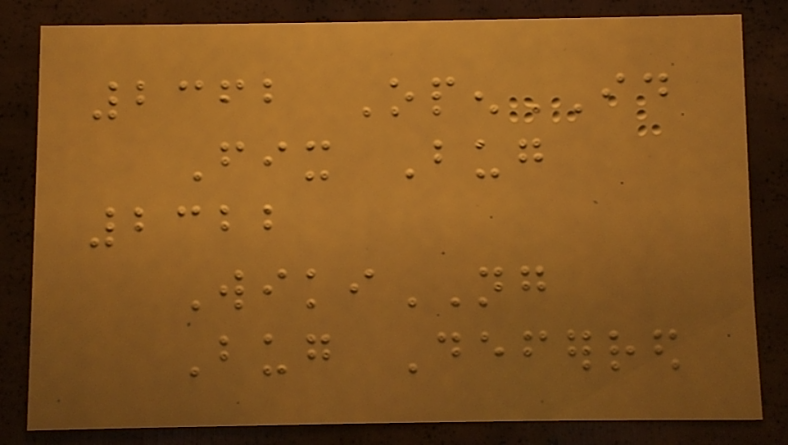2362 OpenID
Fix Bug
2322
WikiNG
Bug Deferred
